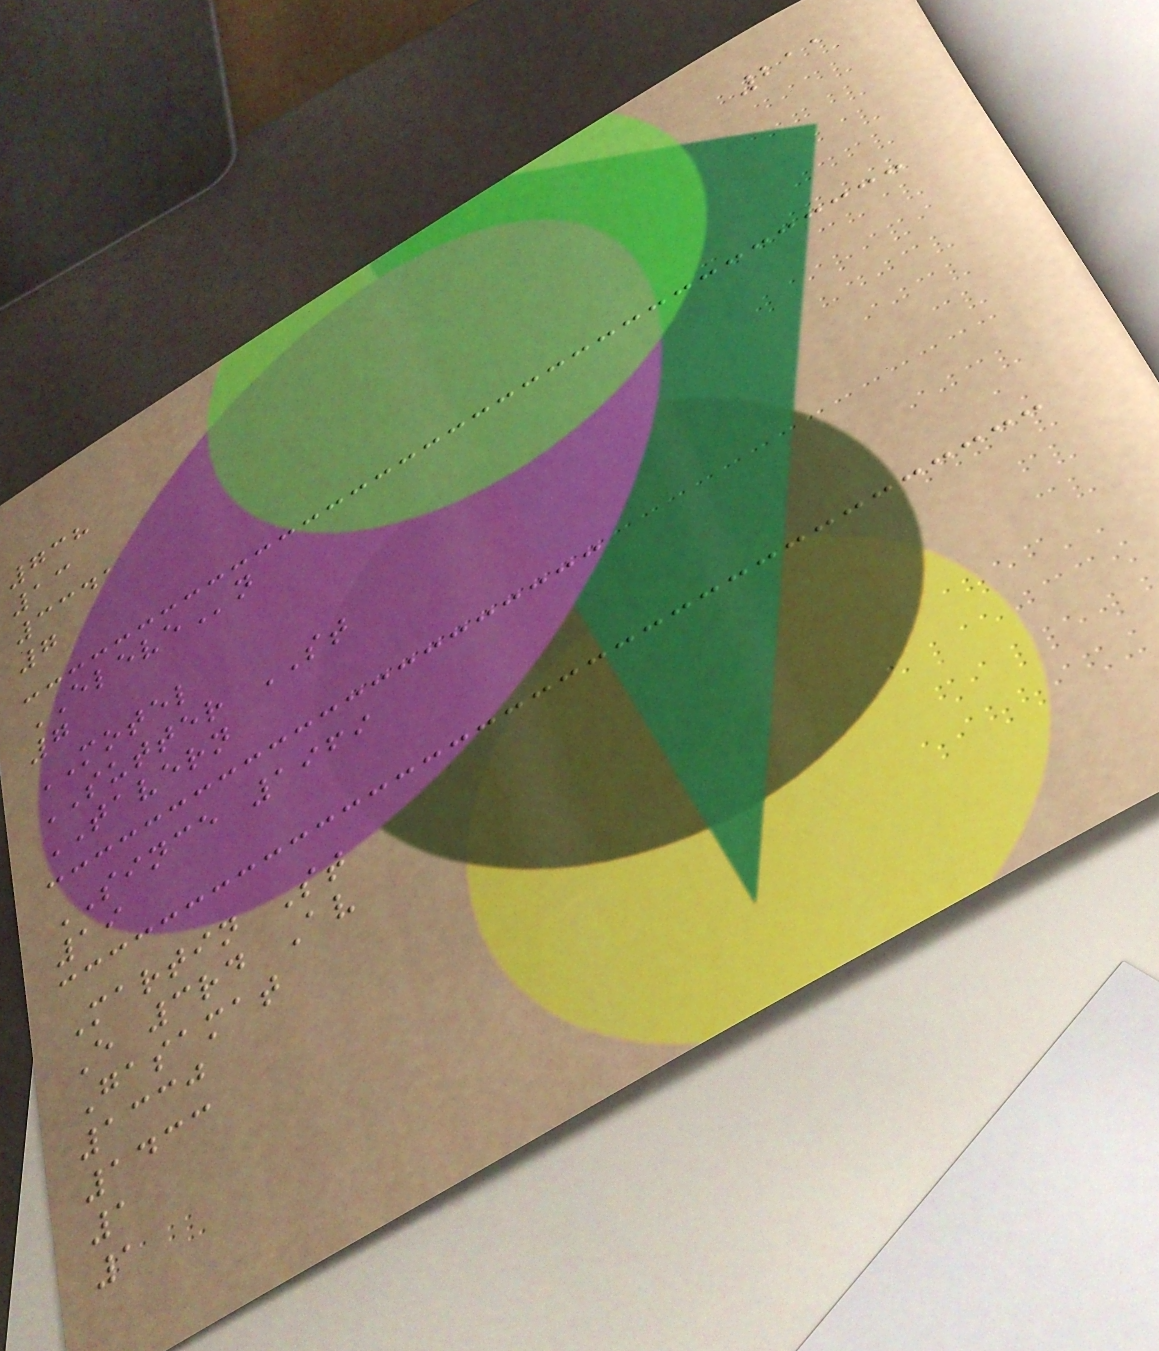211
738
13
3341
7
ELEVEn
7
MOTEL
SUTTER ST
TAVERN
SINCE 1969
19
Martin St
E 3rd Av
Gasamat
1330
1433
1
1
